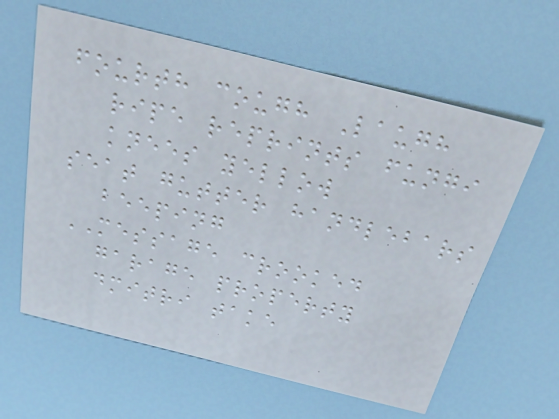fourth cough Laugh
ripe reprints fungi
knees yellow
seat gutter handlebars
beeping
MESSAGE crooked
garage property
dmitri take
